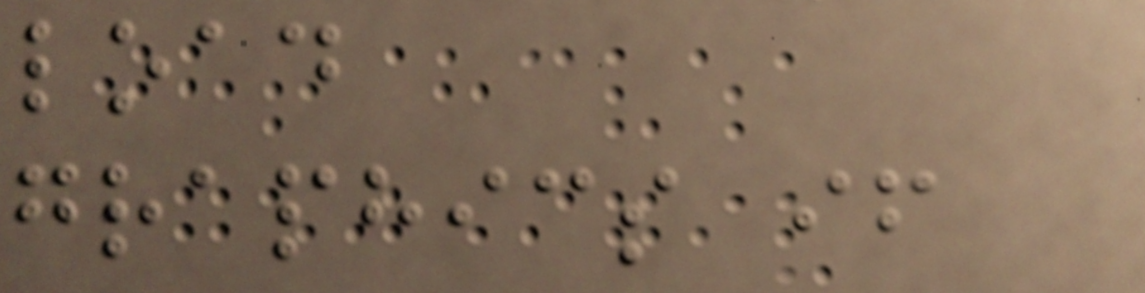load
graphics if
